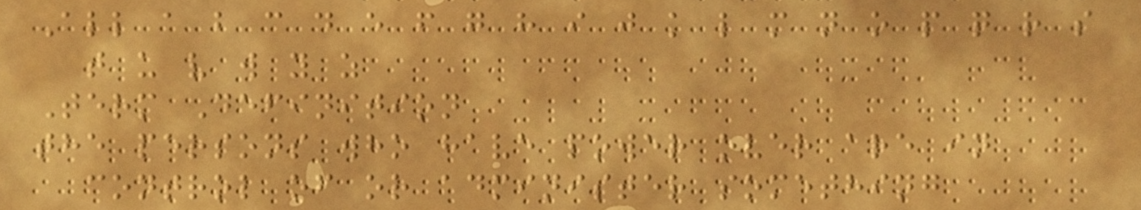All a b c d e f g h i j k l m n o p q r s
t u v w y z
Term Definition
the persons who have power over are in
control of or administer something
